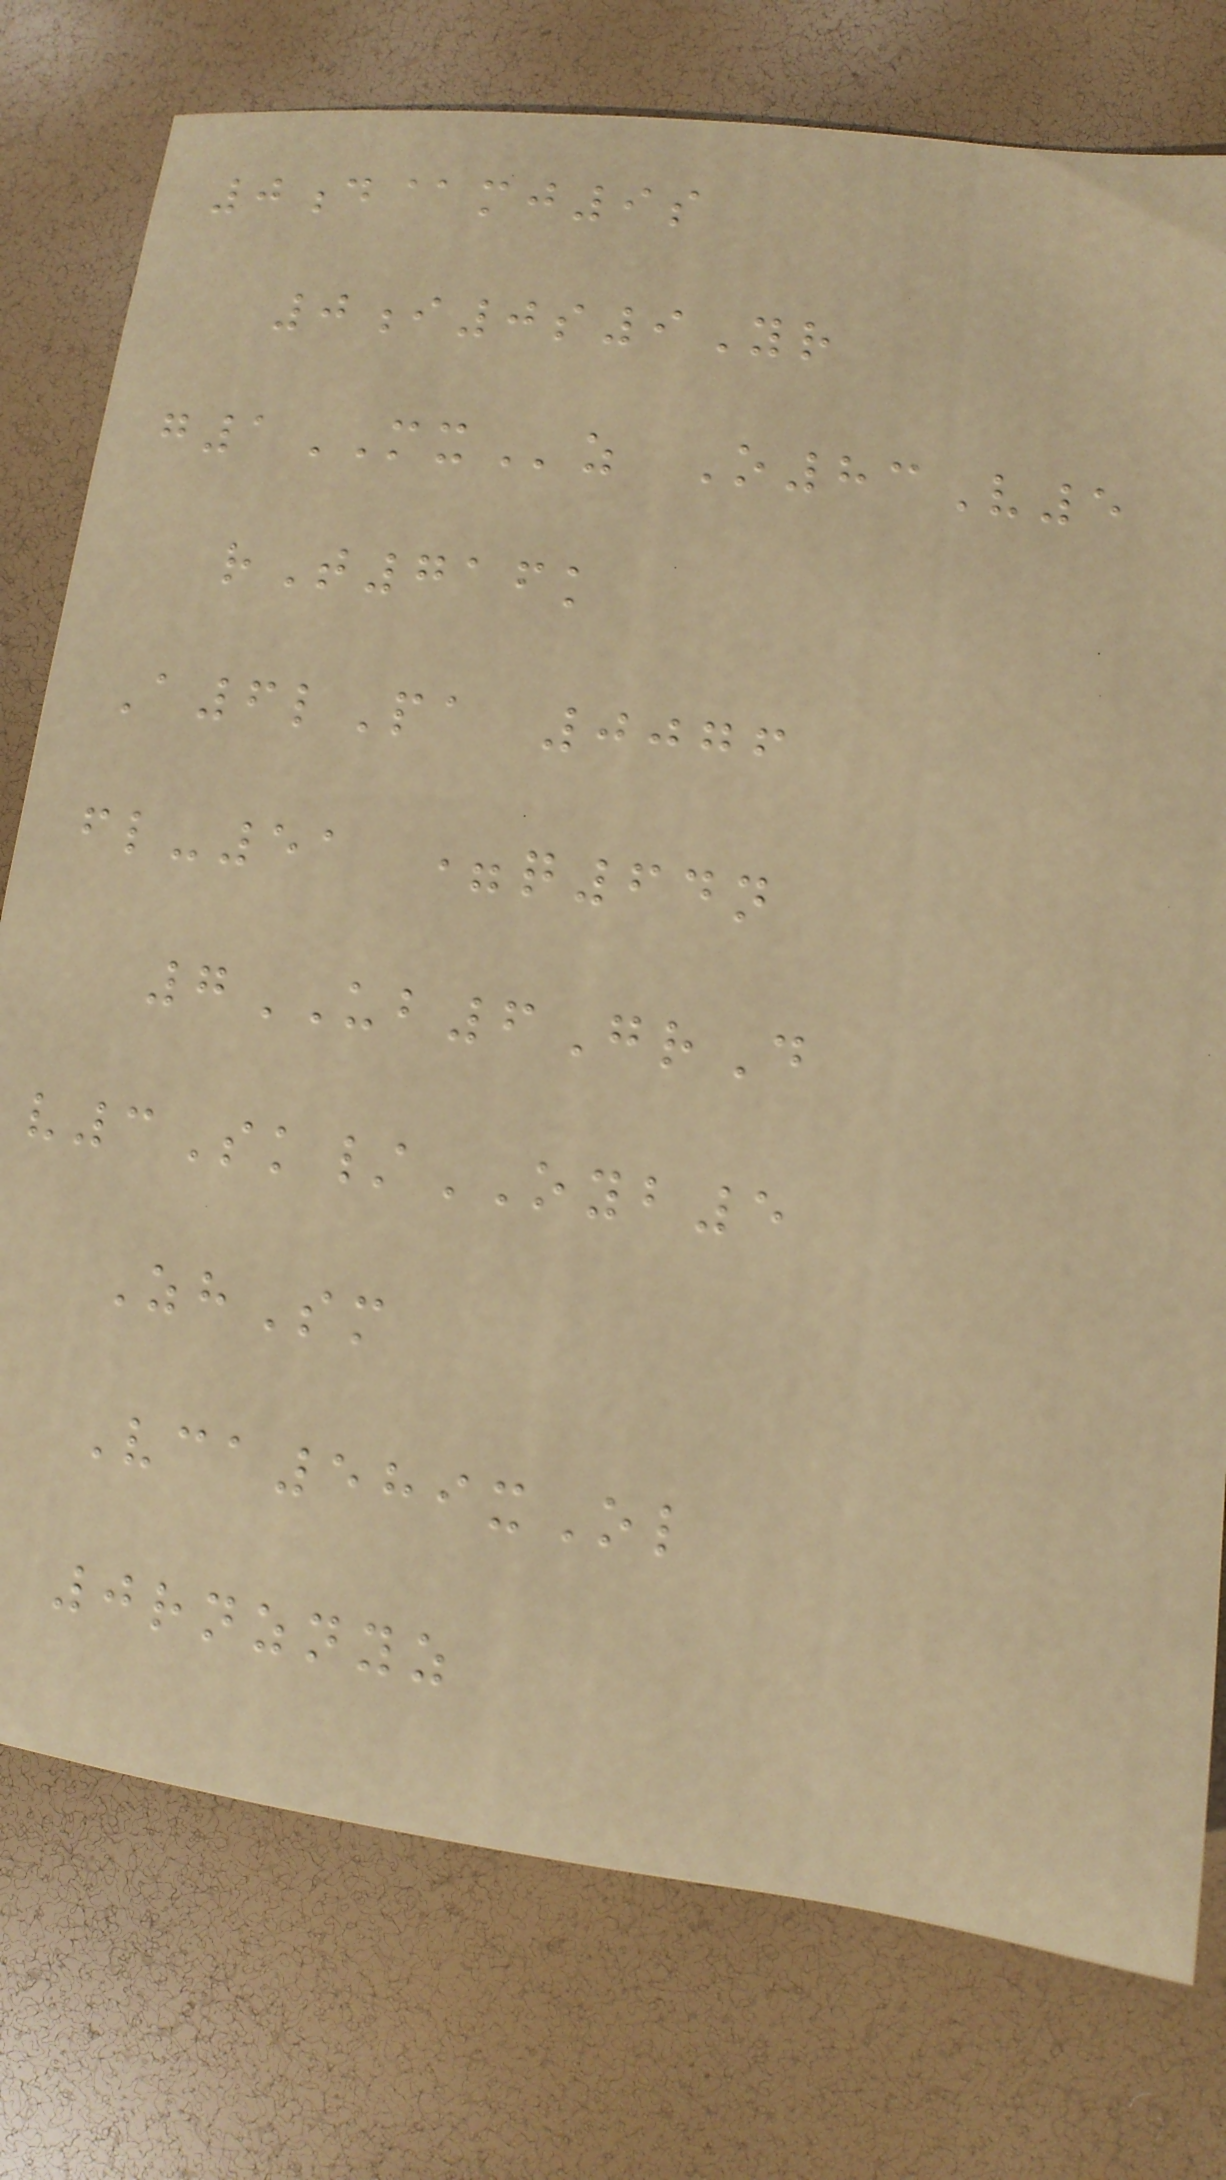0d@mj9s
0i0s9Yr
g1MXz O83V5
rT716k
A6lPa 0076
fl-51 =q64n
7UB6GrD
v3Sk/OYB5
ZhSm
Vca589xOl
0rnznyz
